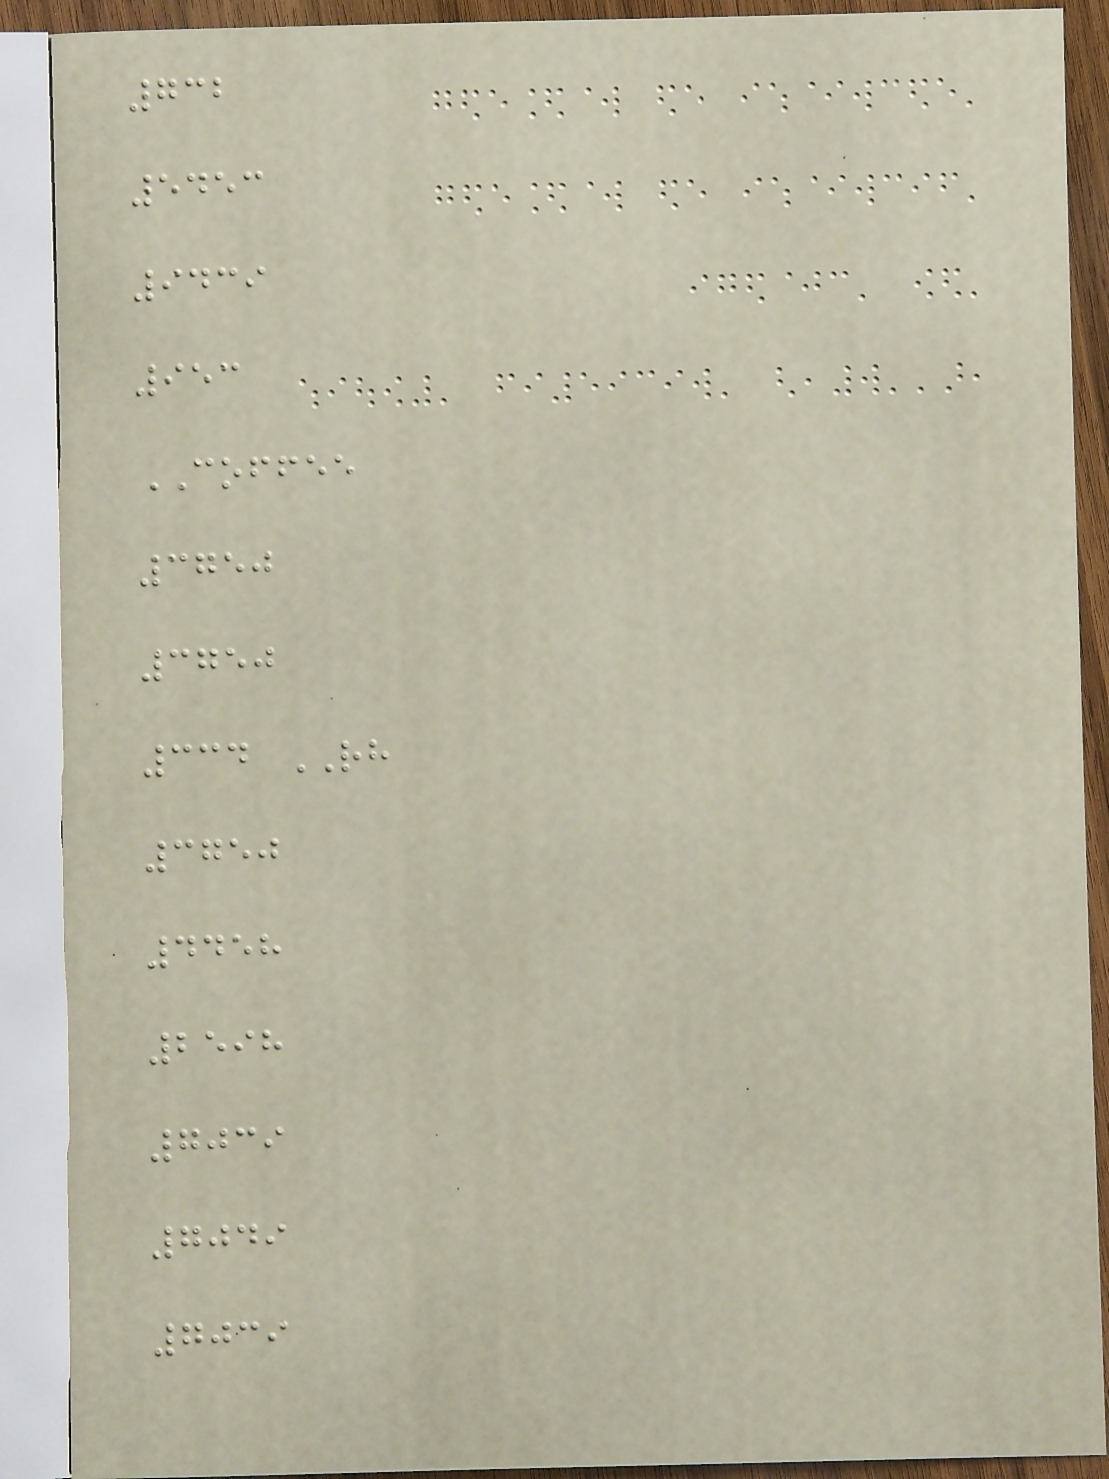732
5453
9439
953
COFFEE
3750
3750
334 RH
3750
4458
2598
7039
7049
7039
